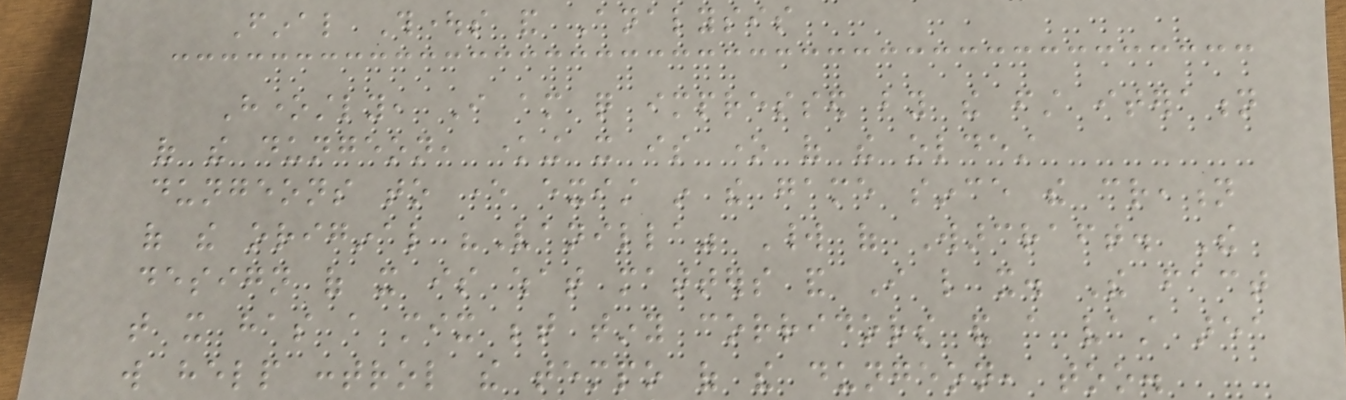Final Thoughts and Analysis
Honestly, I am quite impressed by the first iteration
of the dungeon, knowing it is one of the oldest
dungeons to ever exist in the game since the creation
of the original "Vanilla" World of Warcraft. The
design of it is what matters and I like it. The fact
that it has a mix between tiny corridors and a vast area
will help control the tempo of the dungeon, too.
